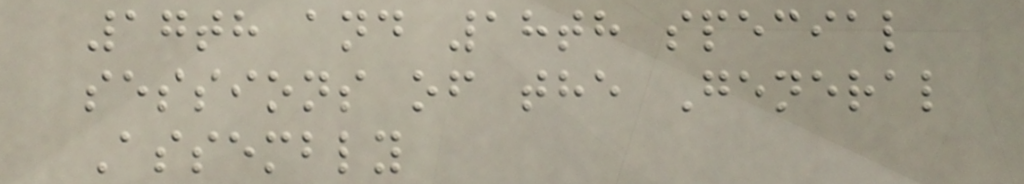17th and 18th special
sessions of the General
Assembly
